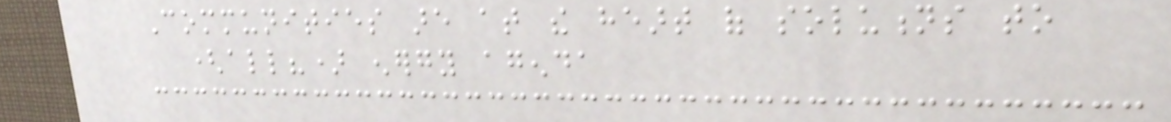Communities are at the heart of solutions to
(all?) energy agenda
